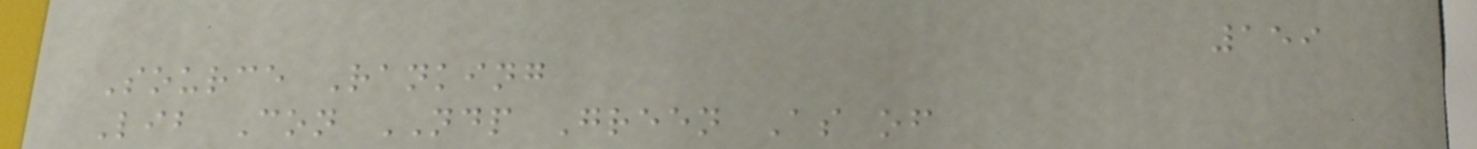159
Source Ranking
Lib Con NDP Green As of
